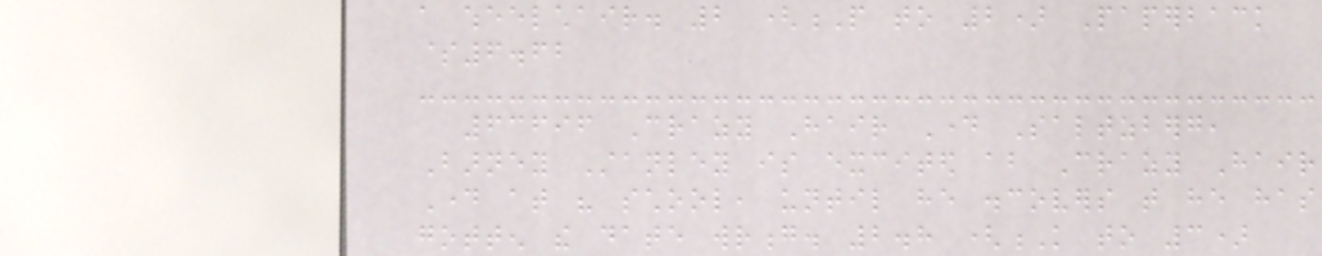a wheelchair. 2 (P to 2) Paperback
$6.62
63696 Crazy Hair Day Saltzberg,
Barney Stanley is excited about Crazy Hair
Day at his school, until he discovers that he has
gotten the date wrong. 2.8 (K to 3)
